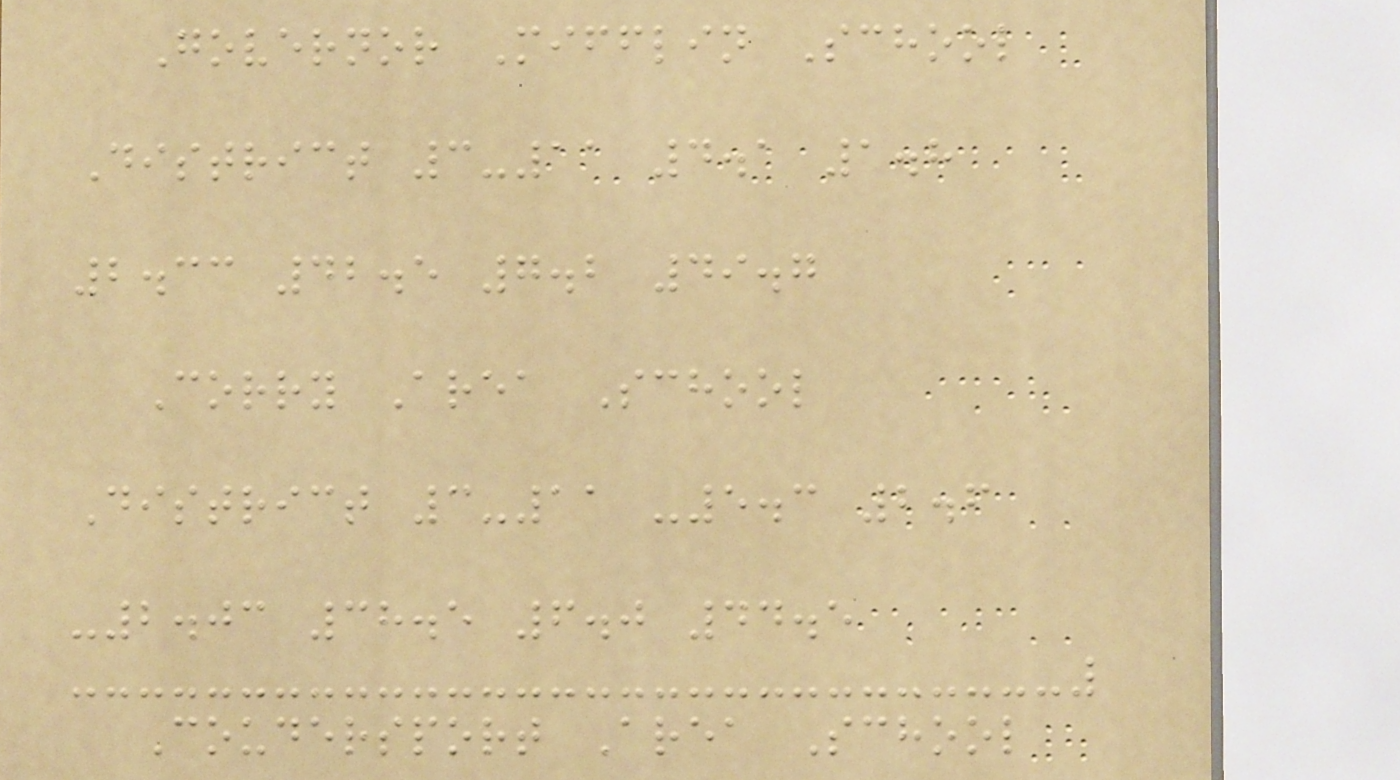Governor Mifflin School
District 3-11 4.1 1.8
2.33 42.5 7.2 49.7
Corry Area School
District 3-11 -5.3 2.6
-2.03 38.5 6.0 44.5
Coudersport Area School
